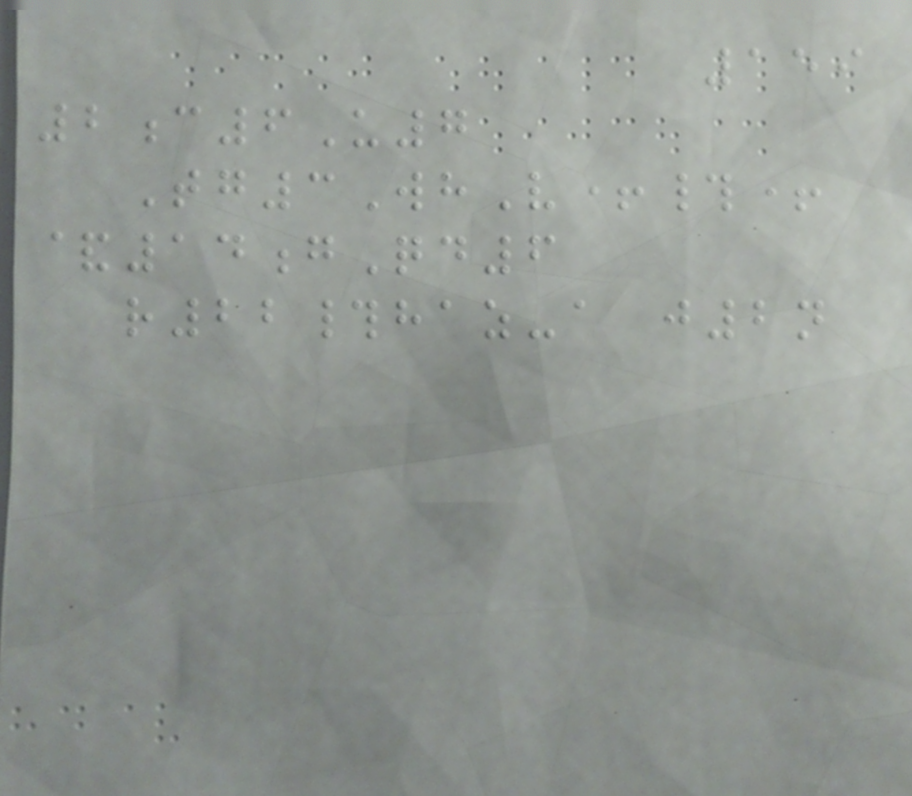159
2c6U7
Tg3WhV+#+
&14gQd6
r22#haz-a j2n
